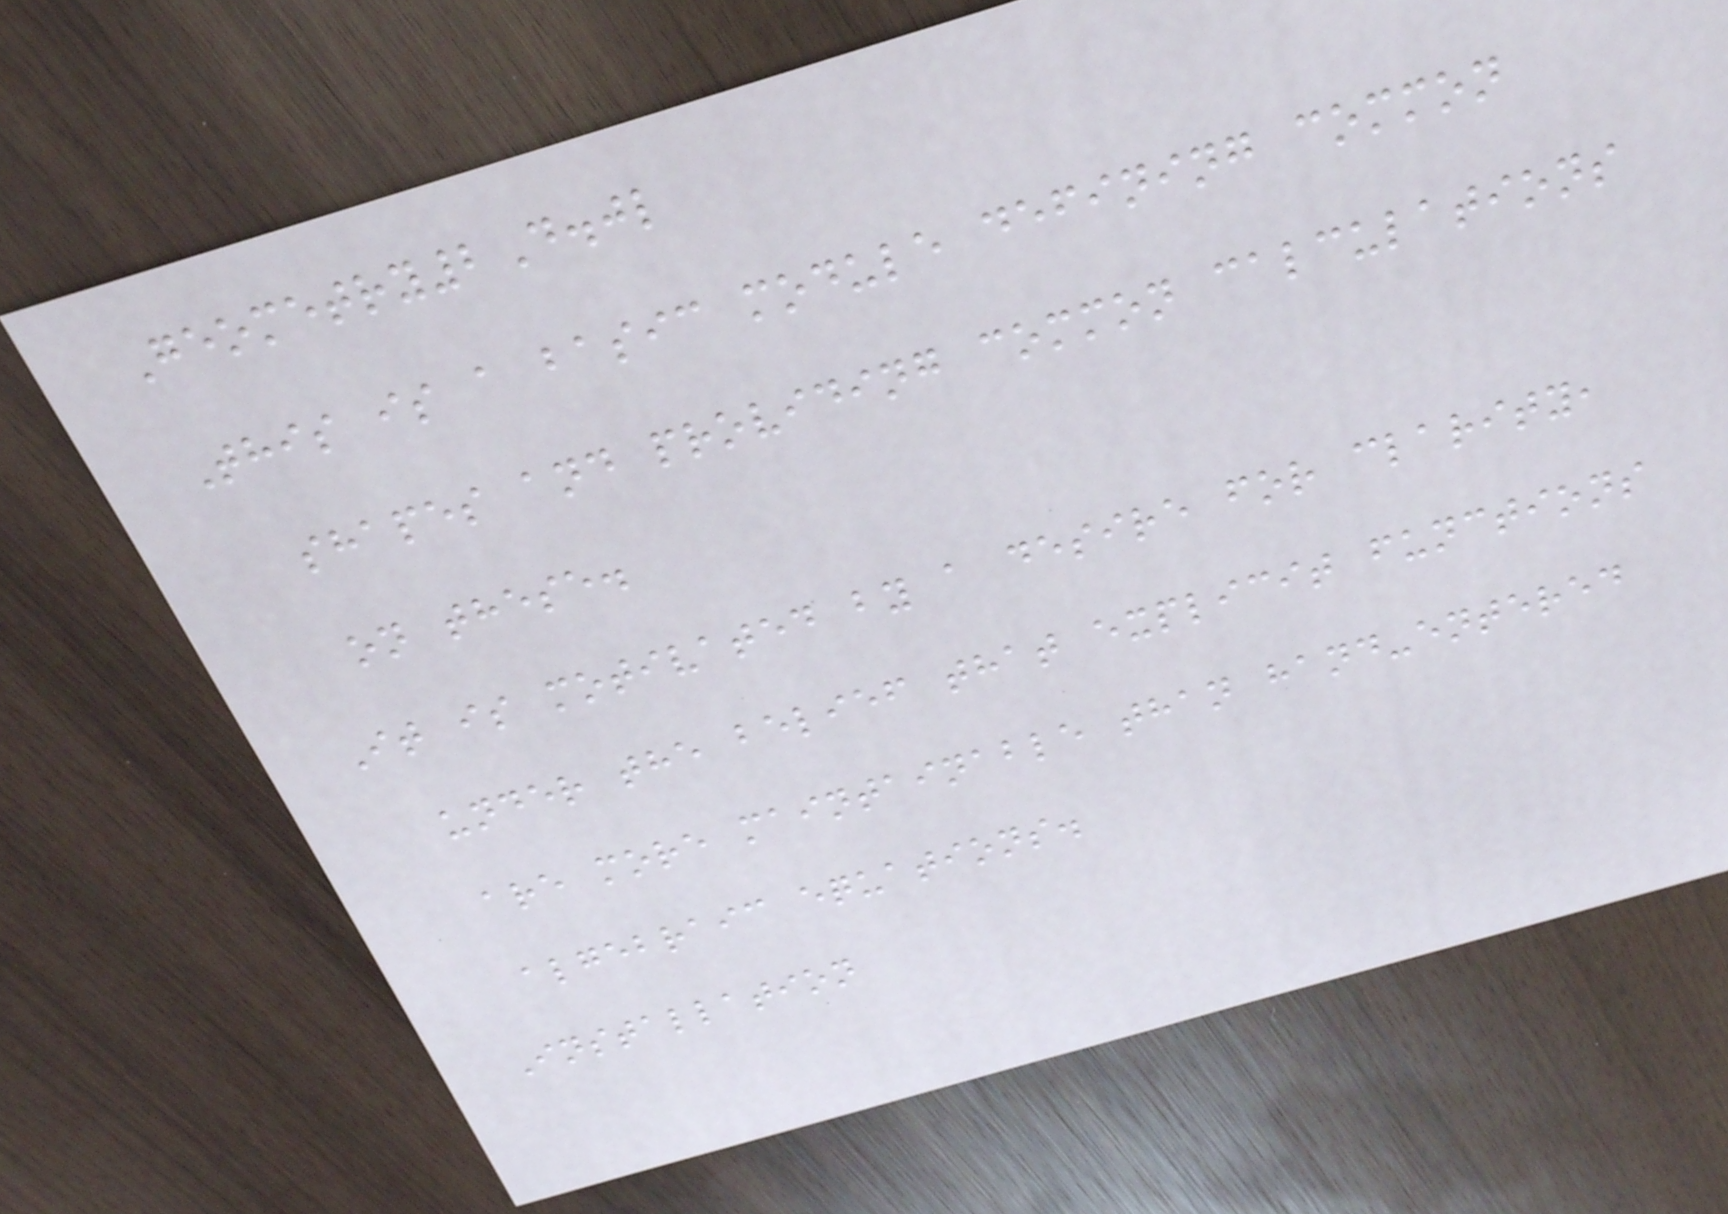Geometry2D.jl
This is a basic module defining common
shapes and providing common calculations
on these.
It is motivated by a desire for clarity,
under the belief that explicit functions
are more maintainable than hand-entered
algebraic equations.
Installation
